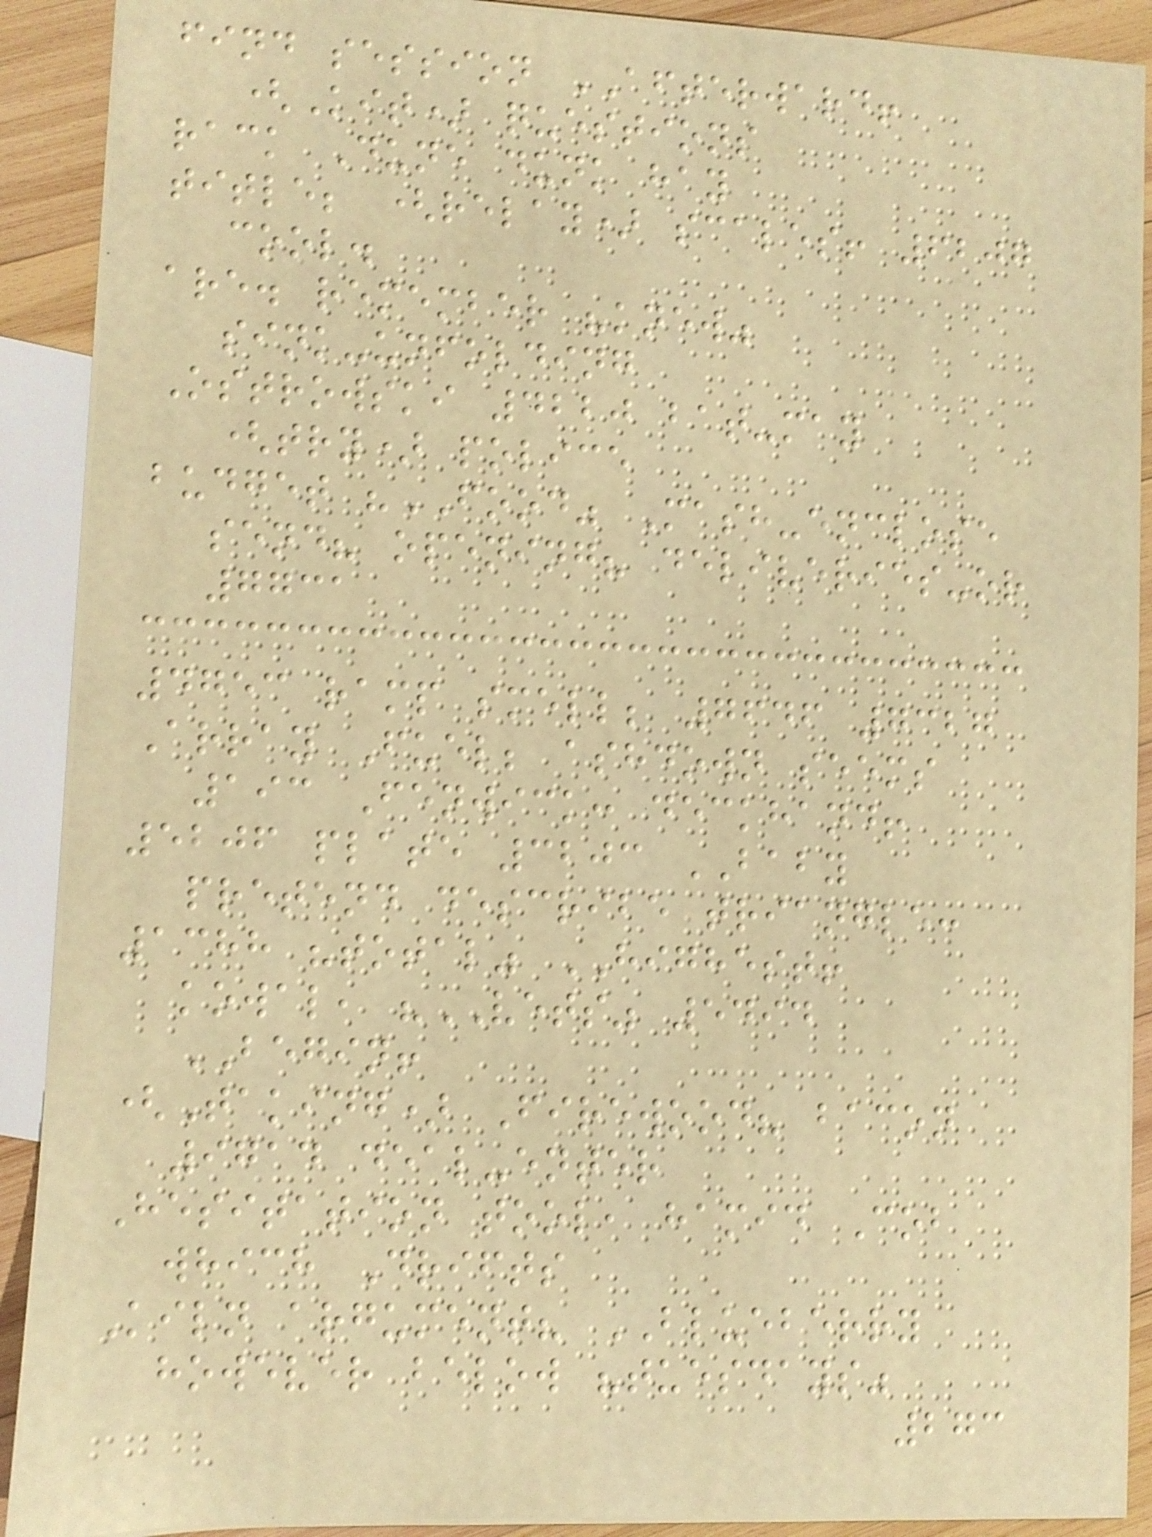find session AFTERWARD!
(Kit) questions
rack Dune dunk hay
title; (relay) scales! 6207
cool.
are. remember "knew"
sink-unfolding
Ostrowski 4220 bat-may
(try) police
budget "FOOD" Mash-enclose
send? opening? deliveries-or
7731
4753 ramp smell; 7646 7327
Array Fuel; ashdown seems
193 Fenwick: deckhand!
5206 plate 3203 BABY
pretend describe triangle:
1388 "total" HIGHEST!
kowal, "VETS" 5494
BEGIN!
(Taking) Firewood? bacon
9714 deal-enter
Hesitation tool, hamid Cob
which Drifts
Kiln argument? BLUEBERRY
however below "tuesdays"
273
